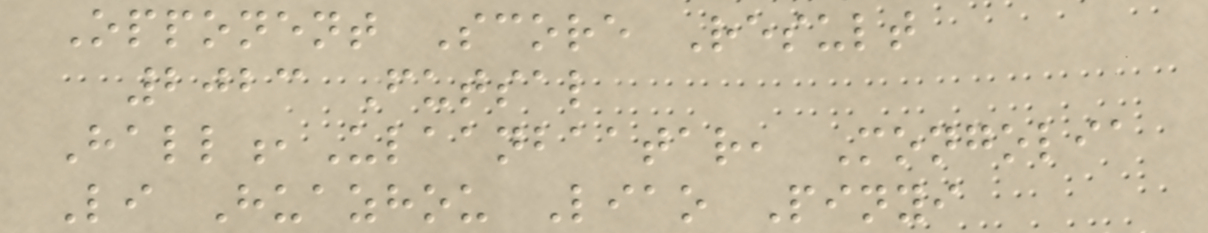Opponent Score Result
2023 Futsal
Hall,Ulaanbaatar, Mongolia
Li Huazhou Liao Pinyi
